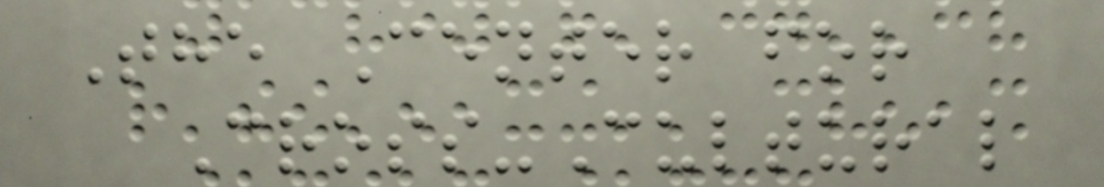The Center for
Cross-Cultural
